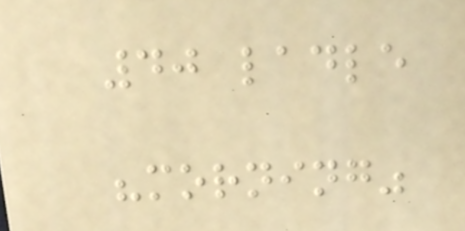40 ladle
"morning"
